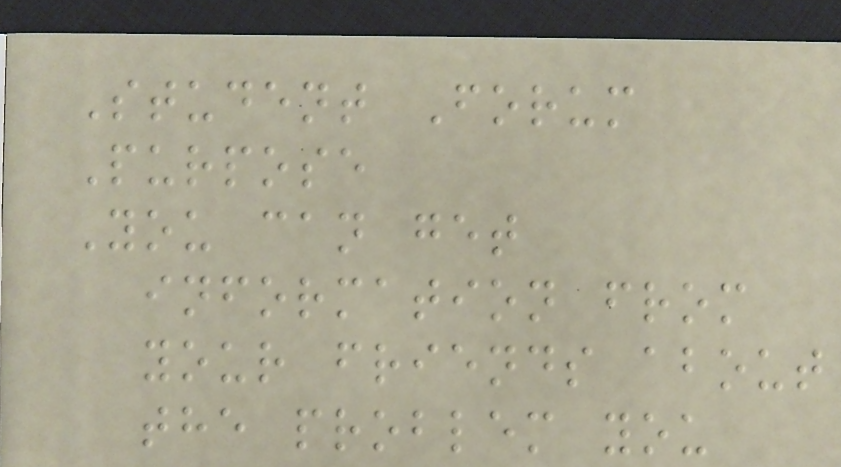Student Forum
Purpose
You can get
information from
your friends about
the problem you
